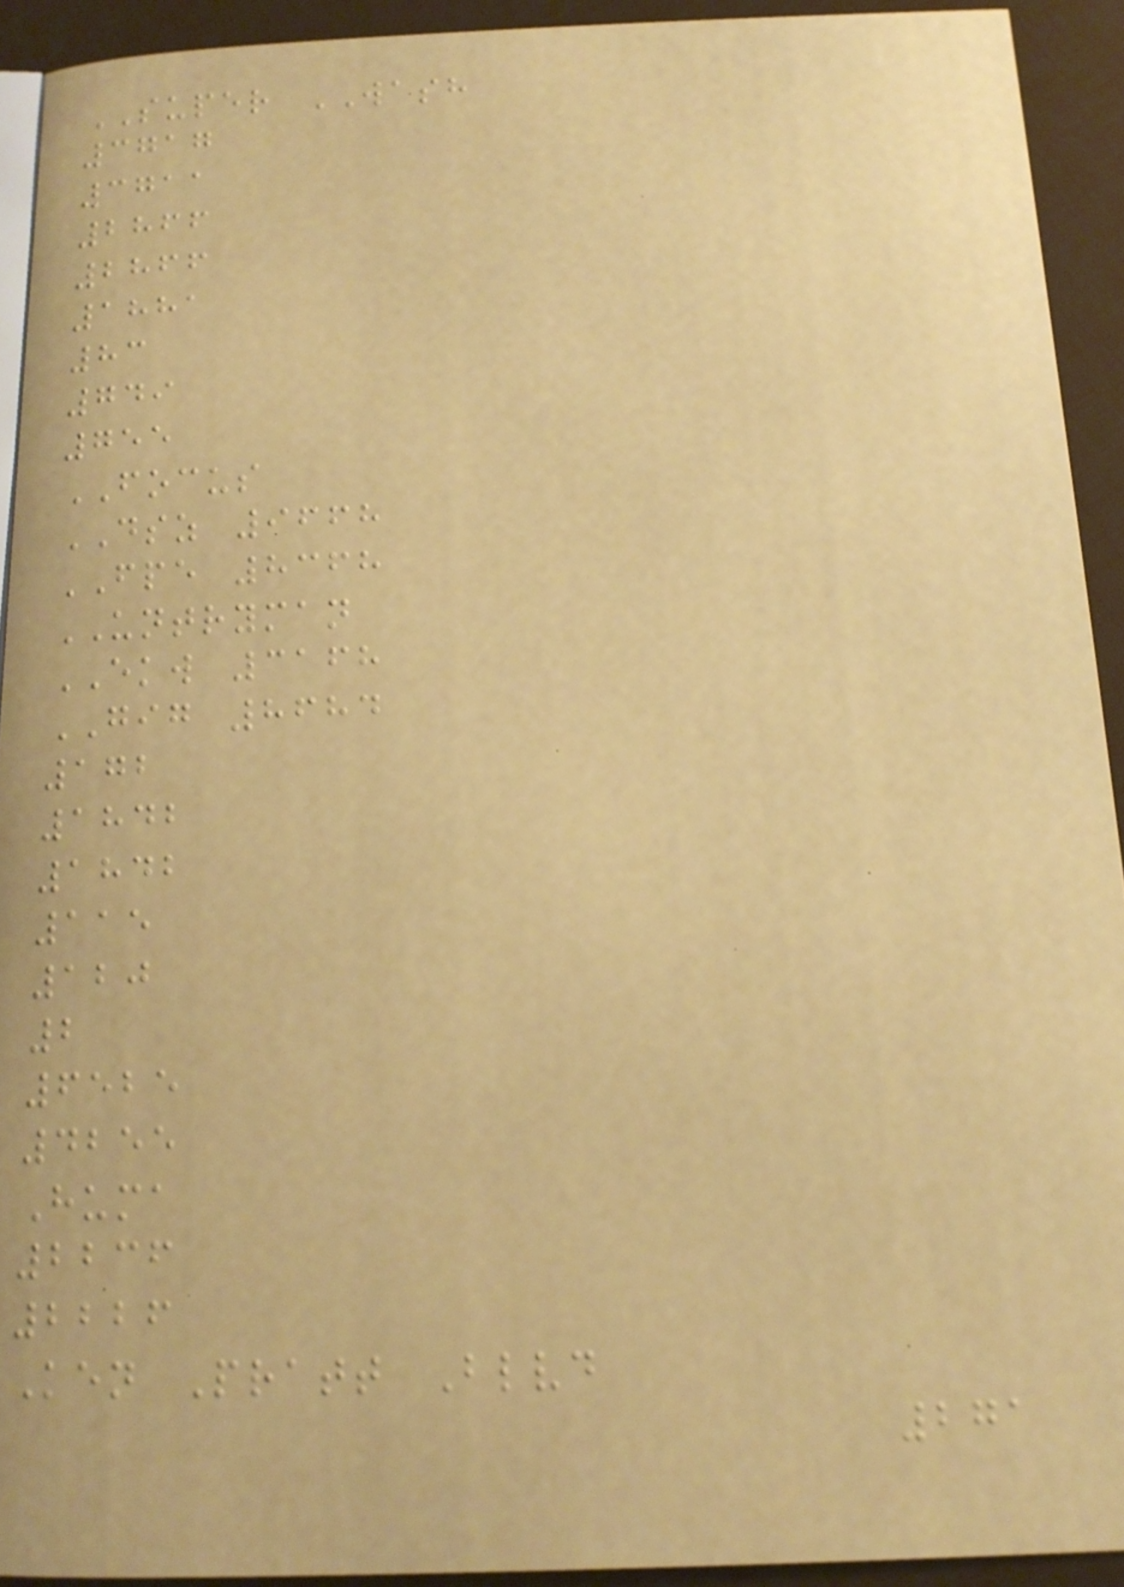SUPER WASH
3717
3711
2866
2866
1881
83
749
755
FOCUS
DSZ 9668
FPE 8368
UNTRYMAN
EKW 3168
GIG 8684
172
1842
1842
115
120
2
6525
4255
Huma
2236
2226
Ken Pratt Blvd
271
